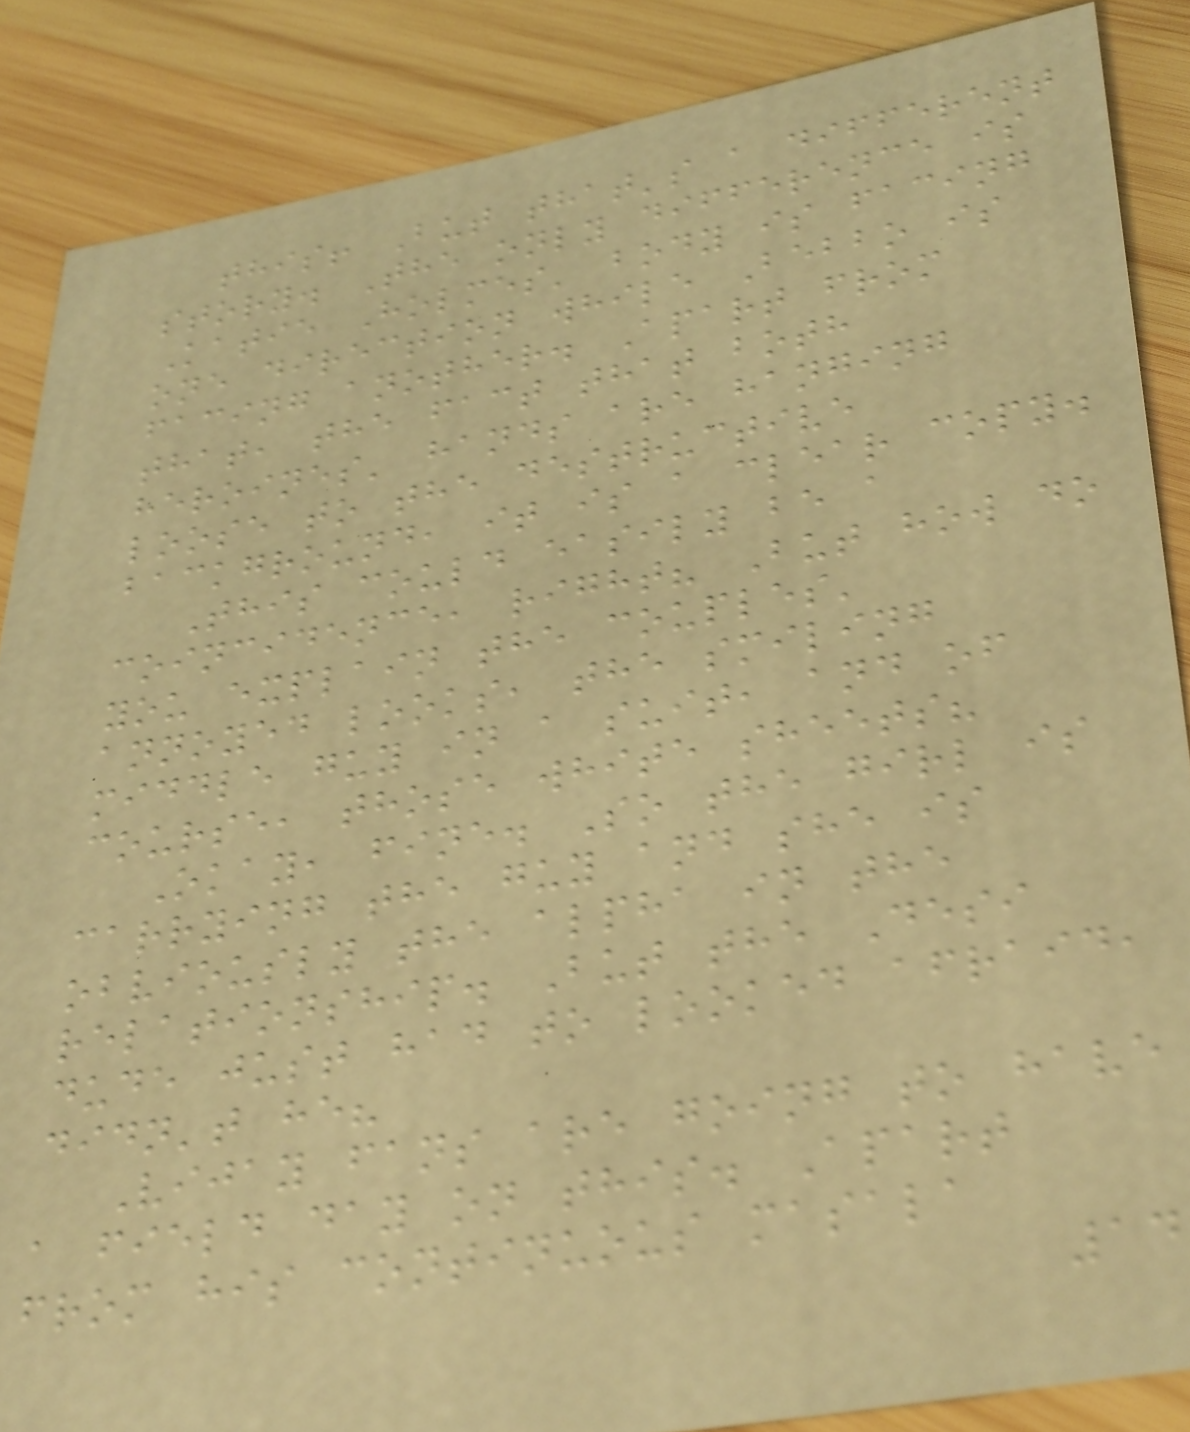this! But that's a different
story. The only difference is
Katie Holmes' body is facing
one direction while Bebbo is
facing another. Apart from
that, the fact that both
heroines' hands are hanging
loose to the destructive
background, it is a clear copy.
This could easily be a
coincidence, right? But how do
you explain the couples'
annoyed looks, the smiling
middle guy in a suit, and of
course, those white sheets?
Okay, fine. So the girl is
carrying the guy and she is
obviously the alpha in the
relationship. But the Desi
dude just had to looked afraid,
didn't he?
Vijay fans are going to have
a field day on this. Apart
from his continuous masala
14
